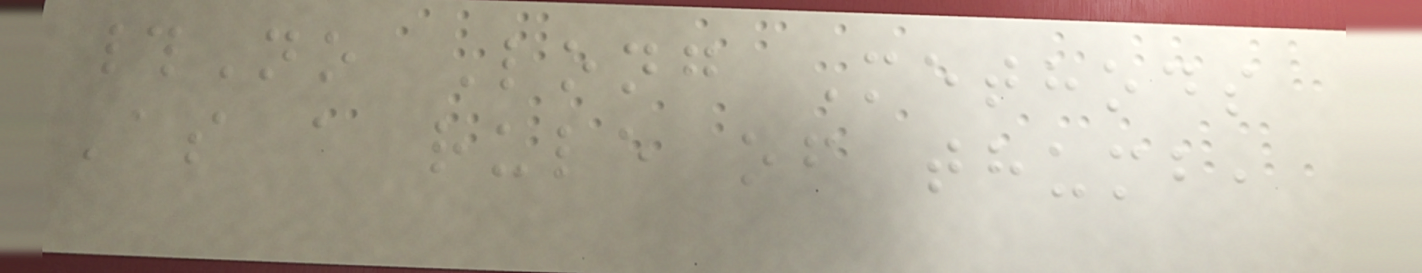#No Long Methods
As a rule of thumb,
